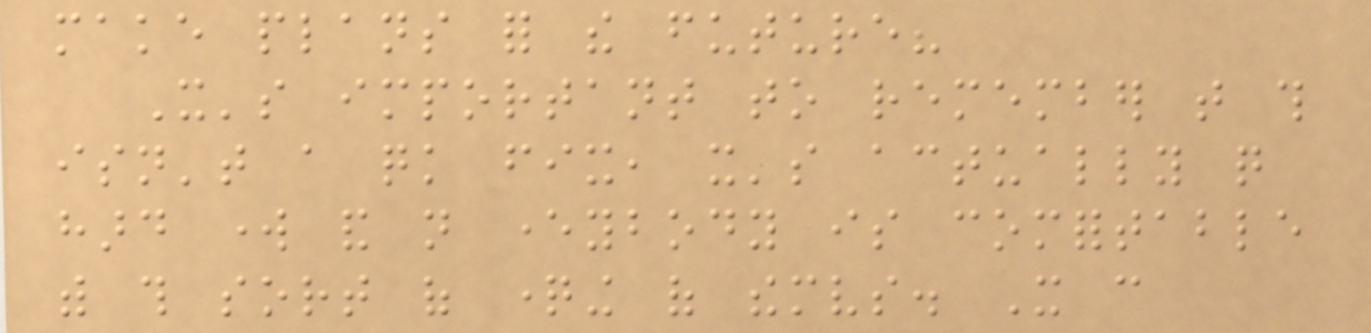make plans for the future?
It's important to remember that this
isn't a quick fix, it's actually quite
hard work and not everybody is comfortable
with this sort of questioning of themselves. It can
